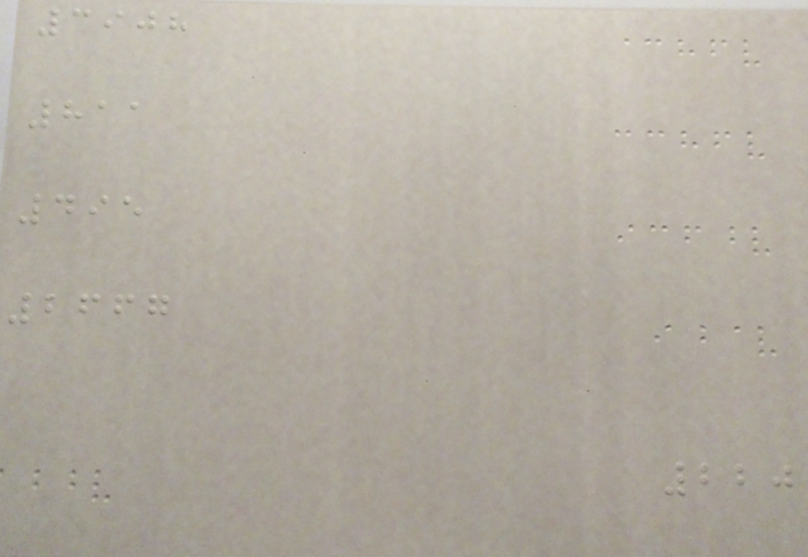3908
811
495
2667
220
